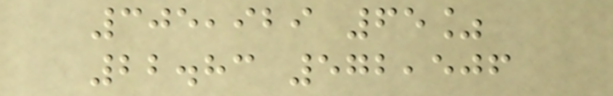305,929 65%
22.83 572,506
